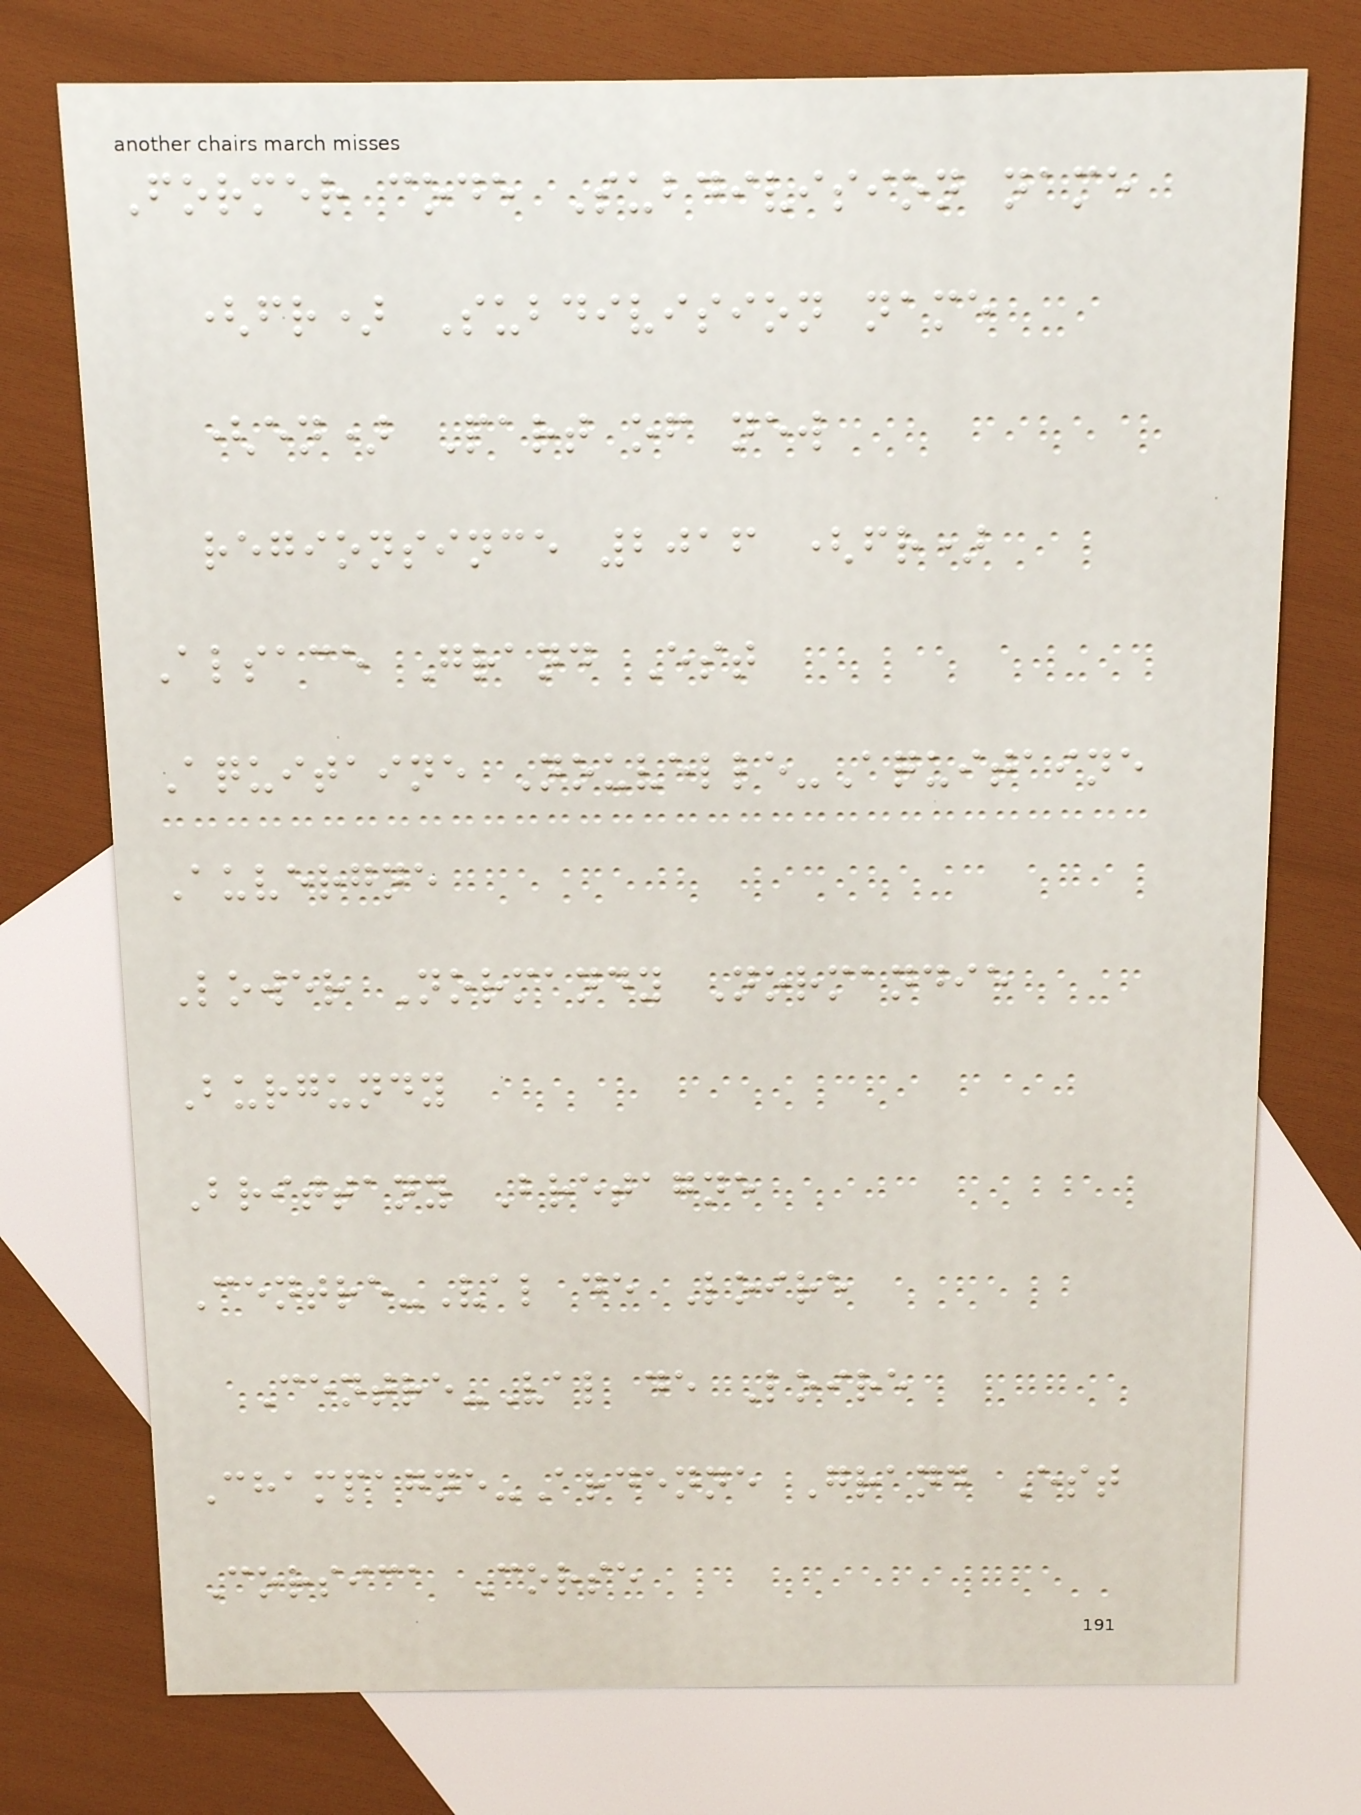Former code Subdivision name
(fr) Subdivision name
(en) Part of new
regionsince 2016 (fr)
Alsace Grand Est
Aquitaine Nouvelle-Aquitaine
Auvergne
Lower Normandy Normandie
Burgundy
Brittany Bretagne
Centre-Val de Loire
Centre-Val de Loire
Champagne-Ardenne Grand Est
Corsica Corse
